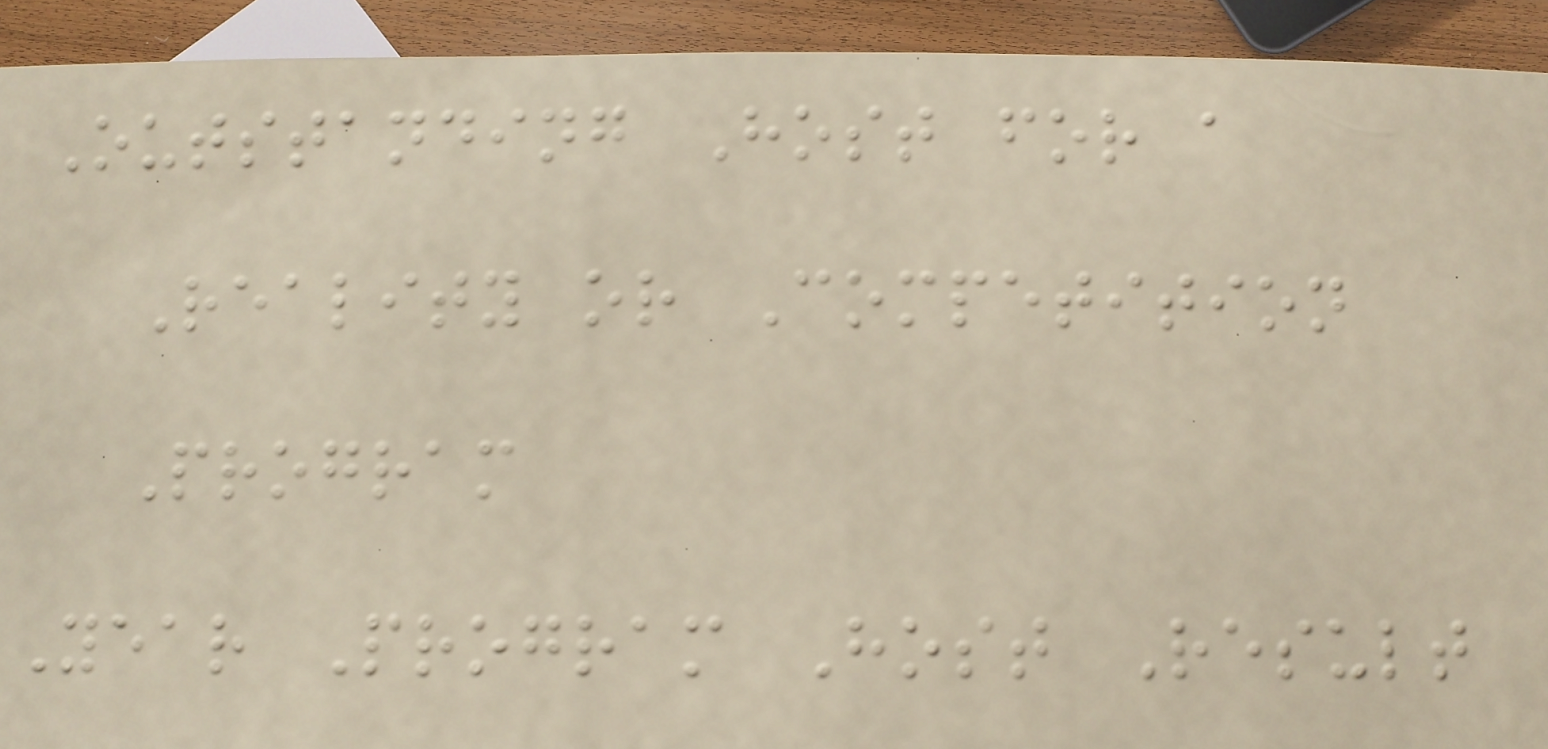Outstanding Host for a
Reality or Competition
Program
Year Program Host Result
